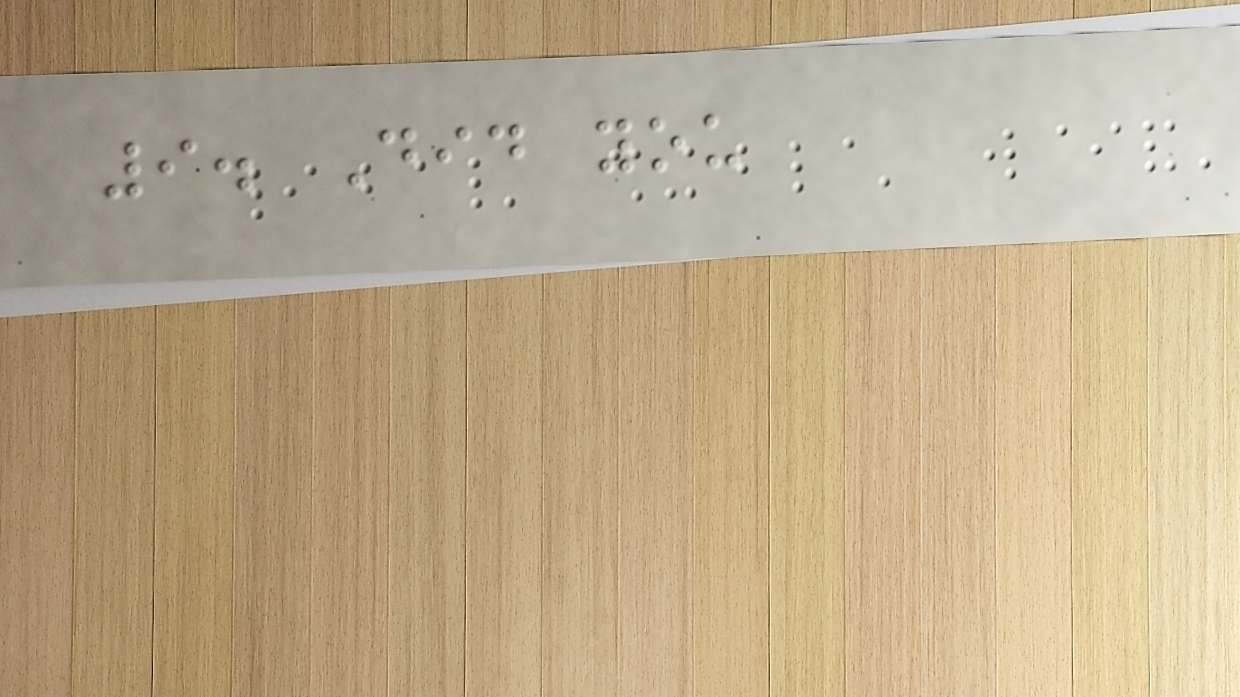9. Did you
